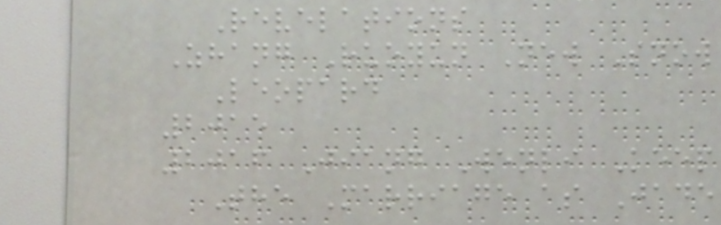Revelations
Zhang Ruoyun New Snow
Leopard
2015
2016 Jiang Wenli Keep
The Marriage as Jade
